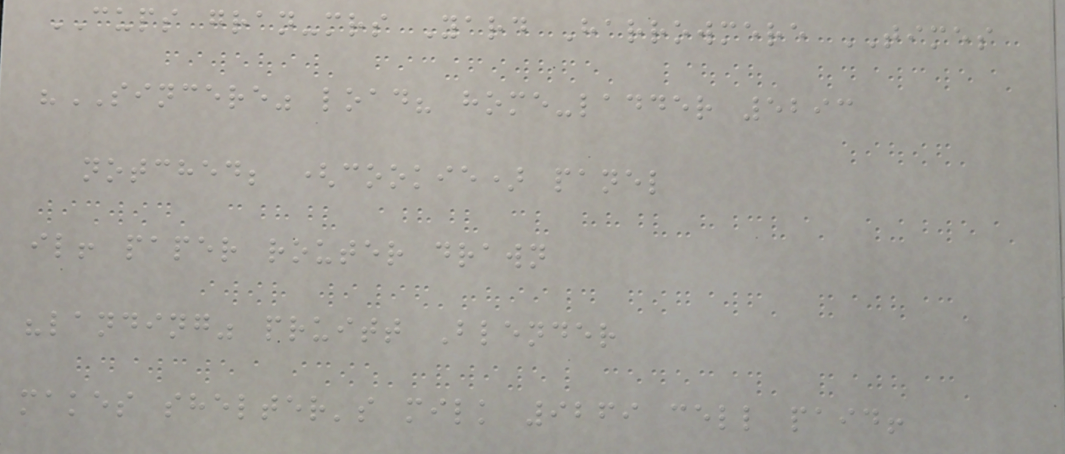CUPS gran-mrs Yard Harrowmere TIMES
"SINCERE" load? home-ladder 5293
notched; (cookie) panel
il! paper router drawn
"landing" pruitt Blender
makes shelter's milk 9269 cell paid!
